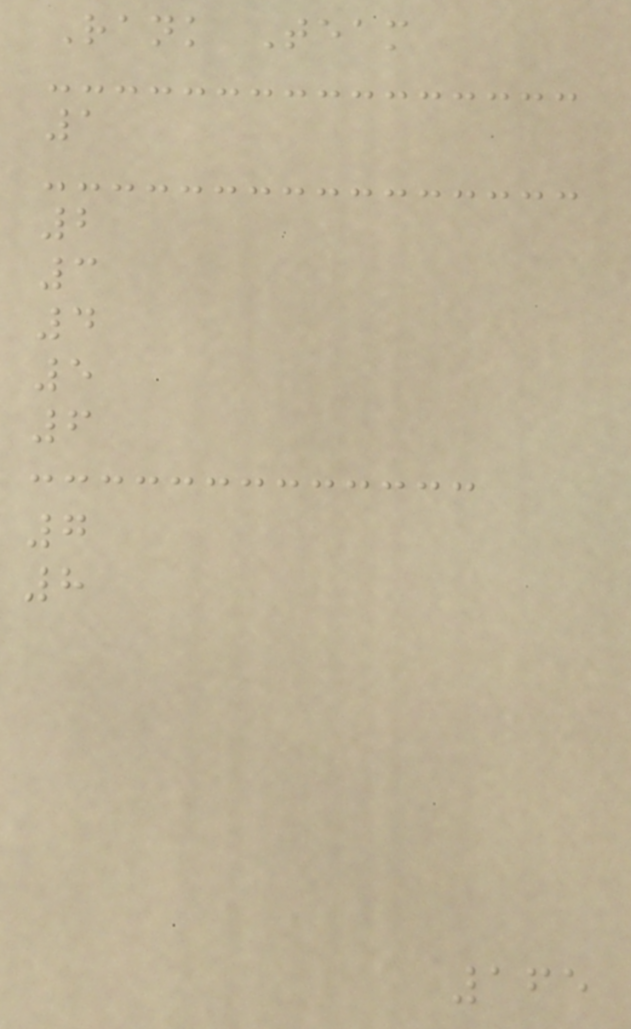Rank Team
1
2
3
4
5
6
7
8
165
